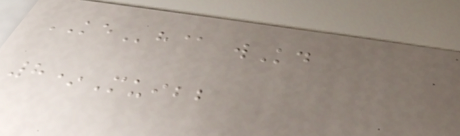KEh@ wKd
8*Muibb
